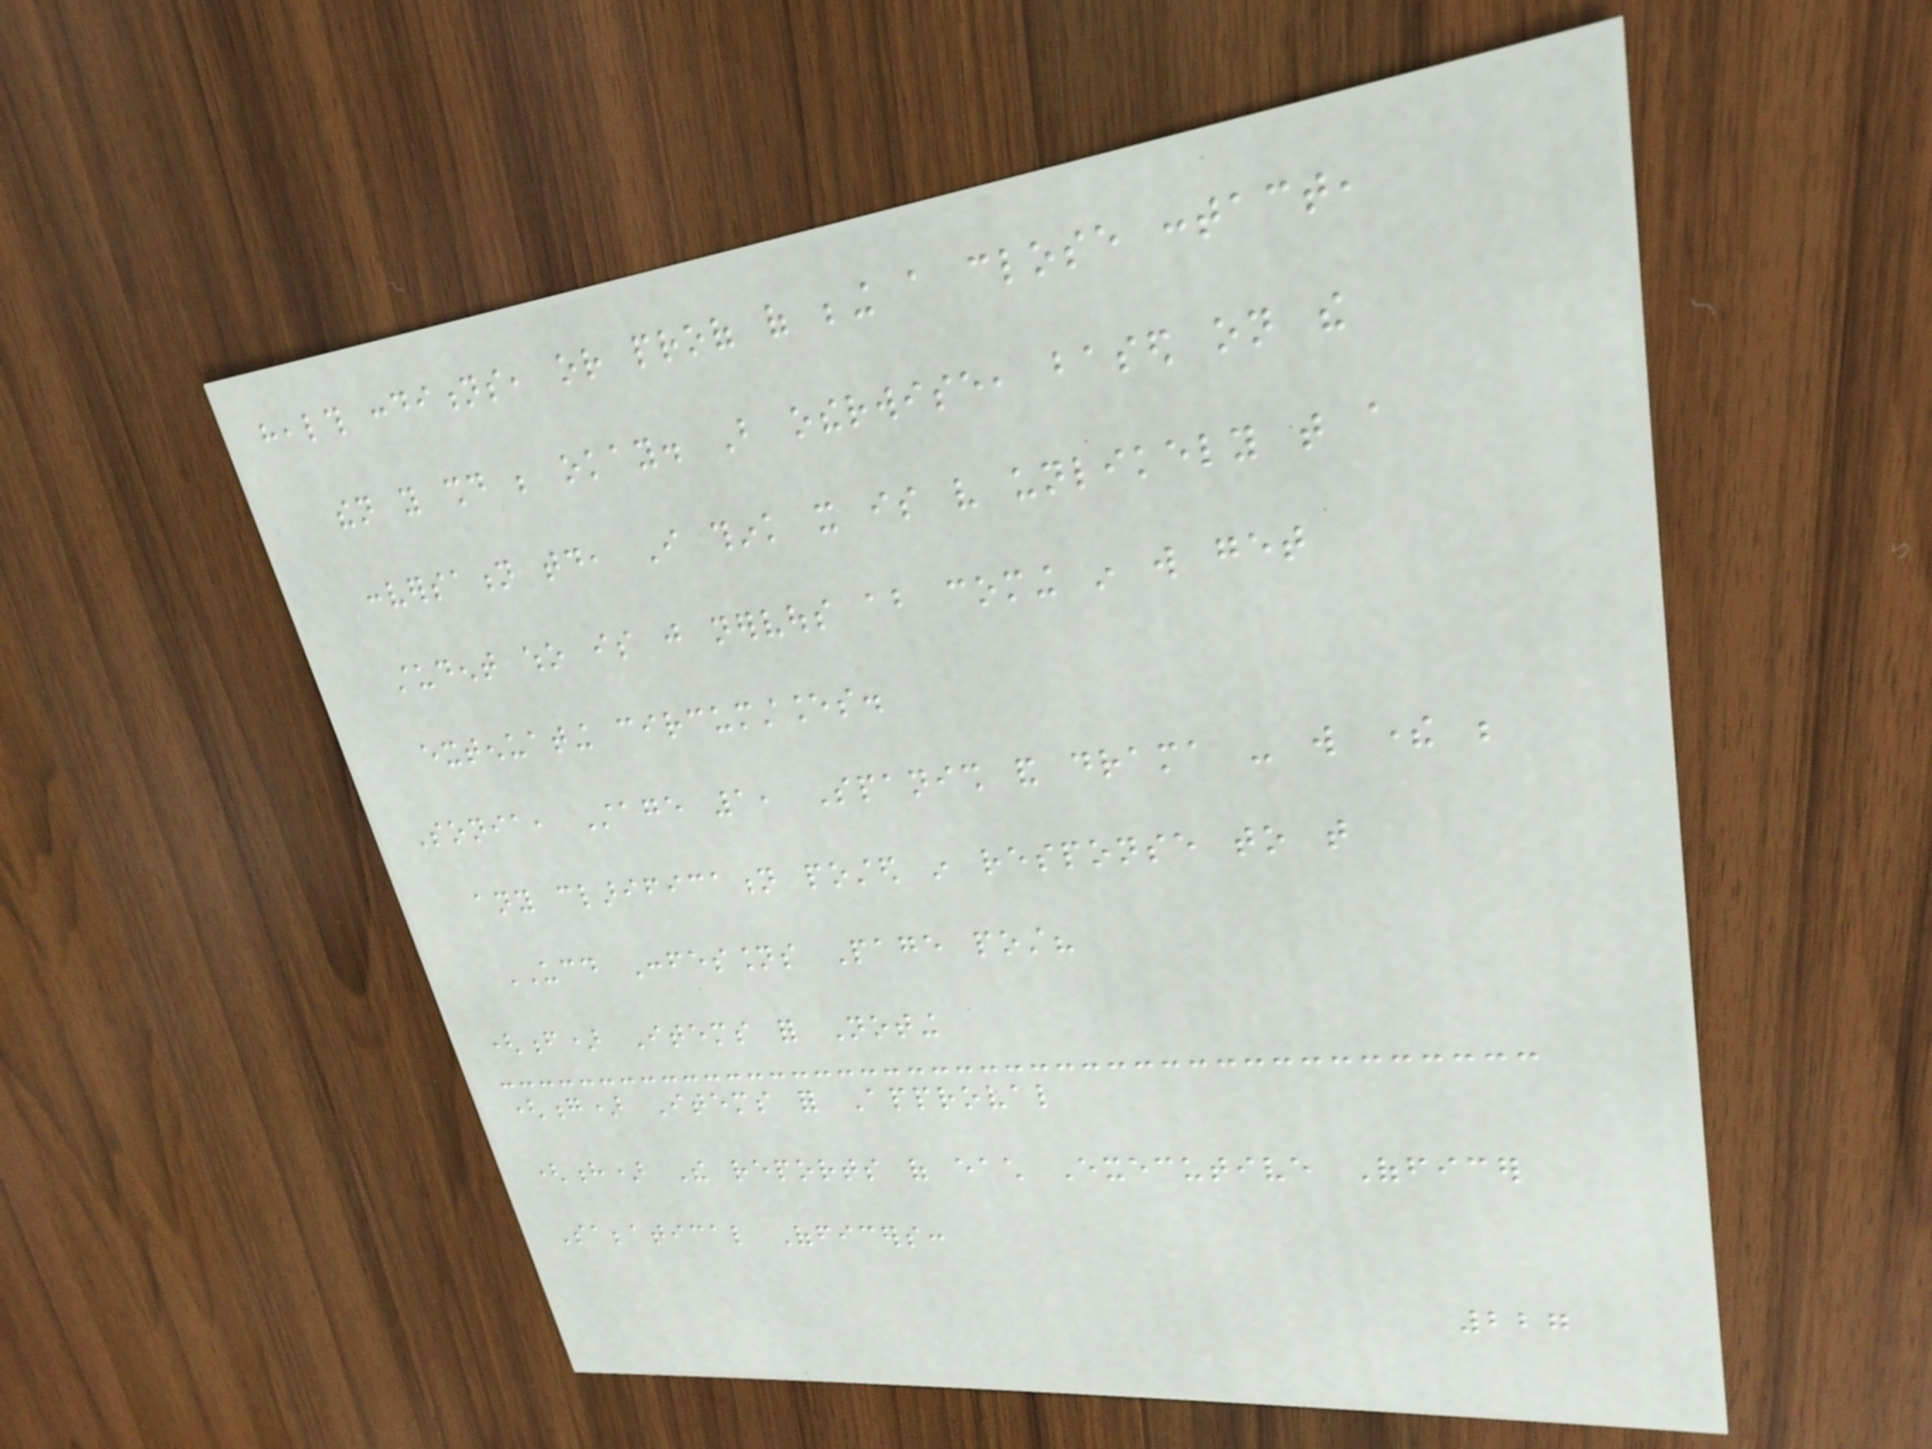health conditions, or proof of being a close contact,
then you should be okay. But otherwise, based on the
conversation today, I think it is very unlikely that a
student who is just nervous about coming in will get
extenuating circumstances.
Sonia, Stage 1, Spanish and drama - will there be
any clarification posted in response to that
UCD Confessions Page post?
(f) Items for Noting
(g) Items for Approval
(h) The reports of each Executive Officer
Sabbatical Officers:
227
